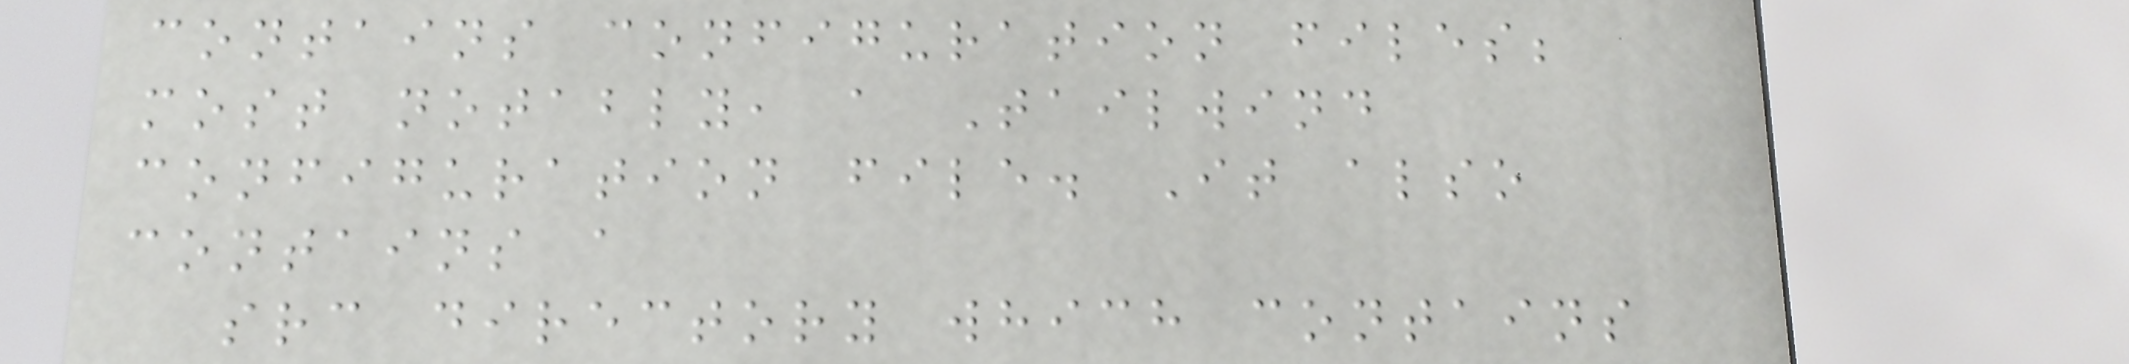contains configuration files;
most notably, a Tailwind
configuration file. It also
contains a
src directory which contains
